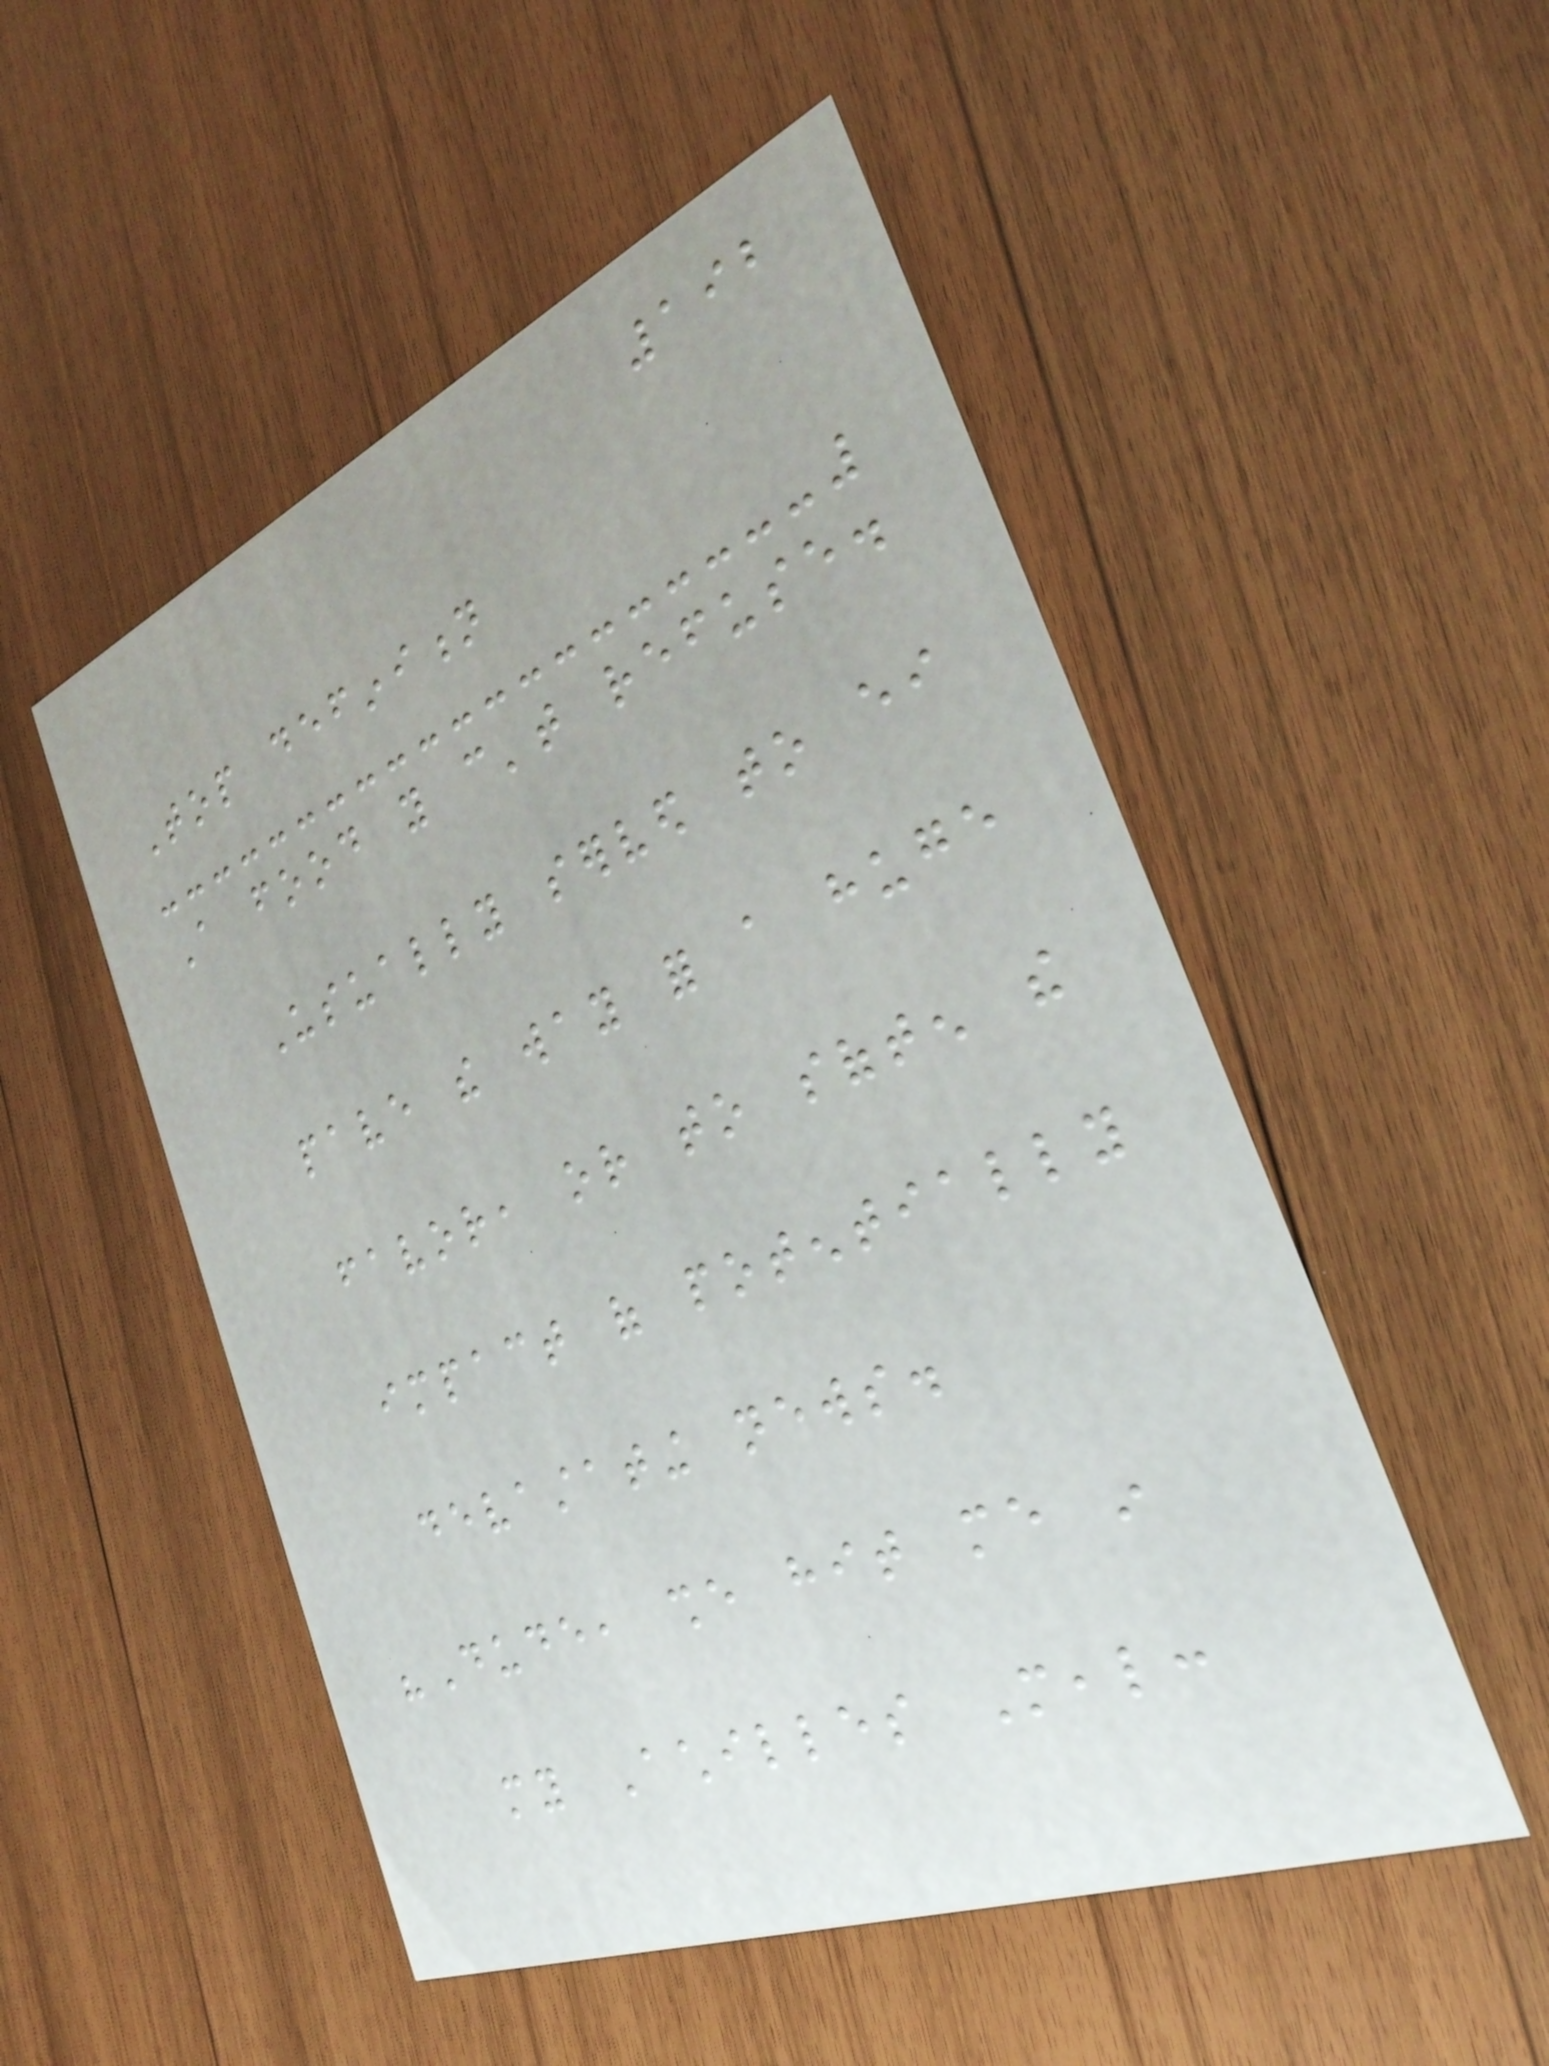192
Top definition
A food you can't refuse.
Usually served to either
pave the way for a huge
favor, or to soften the
impact of potentially
devastating news.
"Dude, she hit me in
my Achilles Meal:
